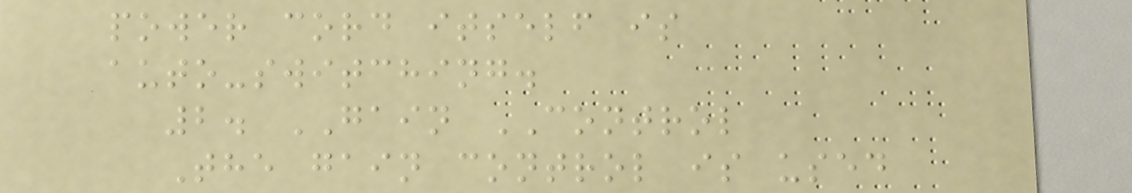power cord itself is
auto-switching.
2. GAIN CONTROL
The gain control is used
